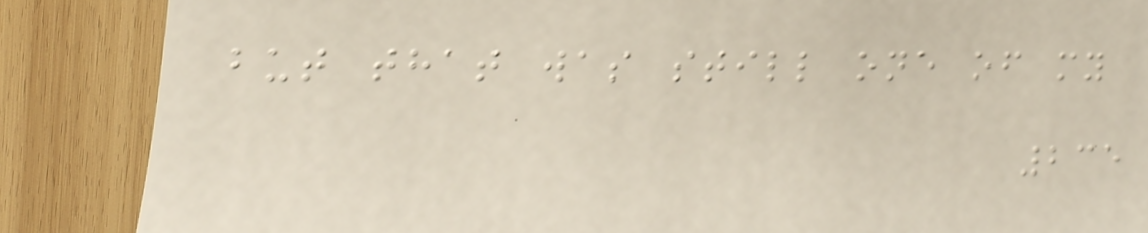but that was still one of my
235
